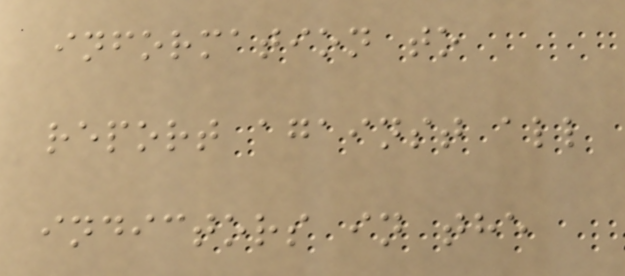information to
report against all
indictors in the
